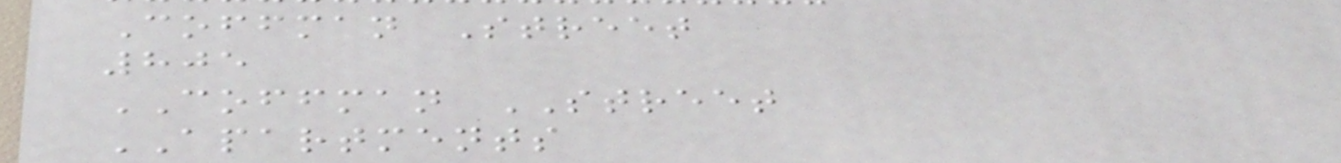Coffman Street
805
COFFMAN STREET
APARTMENTS
